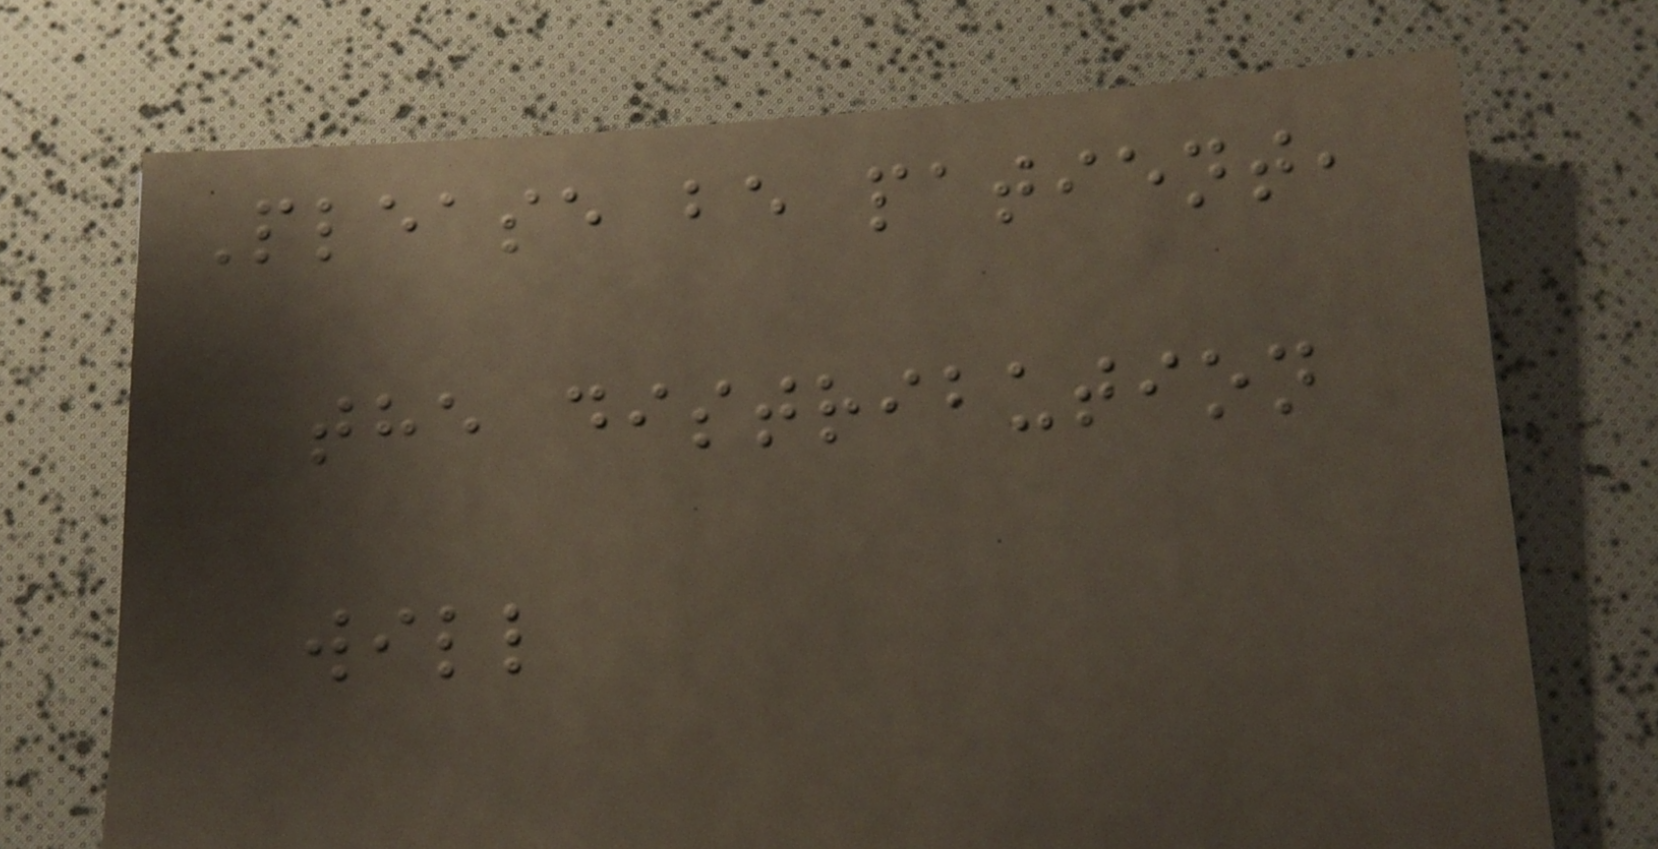Please be patient,
the distribution
will
